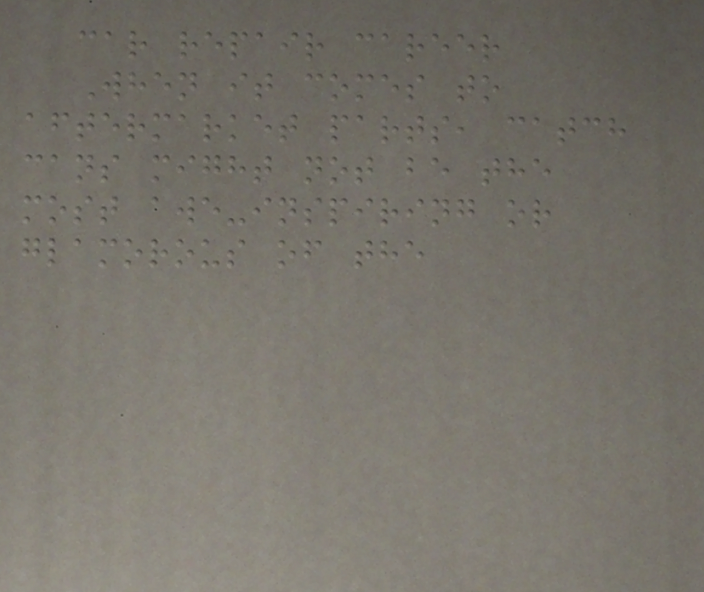car repair career
When it comes to
aftermarket parts, catch
cans might not be the
most awe-inspiring or
glamorous of the
